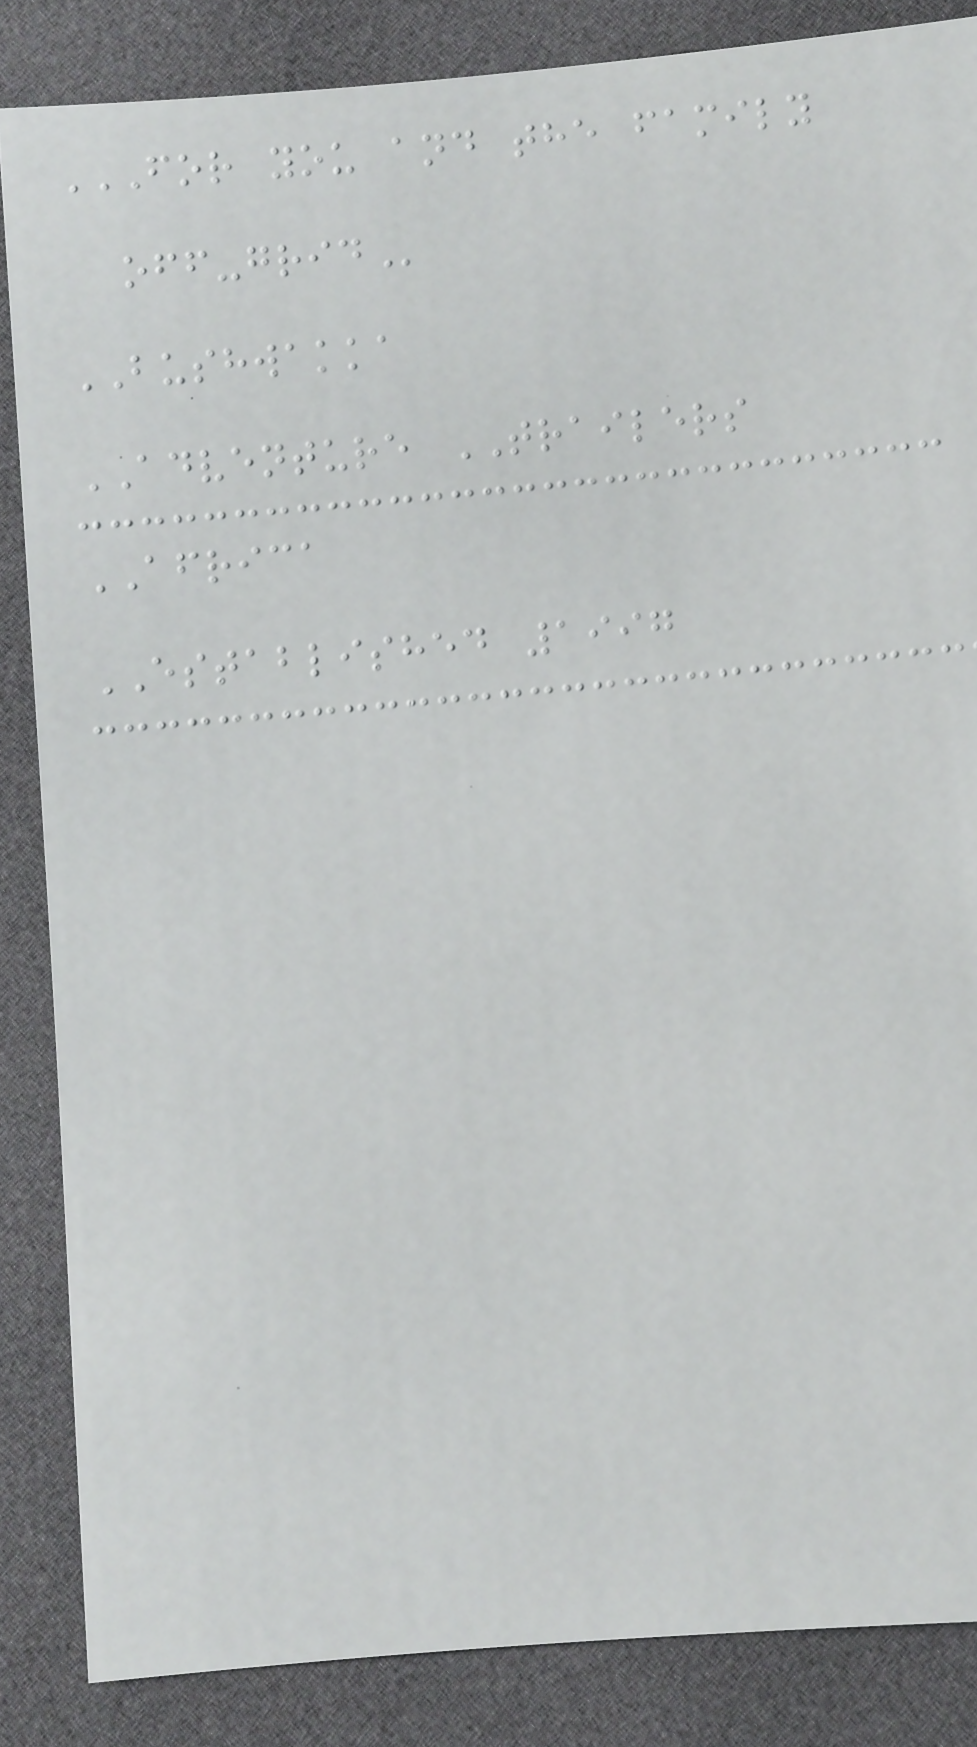FOR YOU AND THE FAMILY
OFF-GRID
BUSHWAKKA
ADVENTURE TRAILERS
AFRICA
ESTABLISHED 1997
